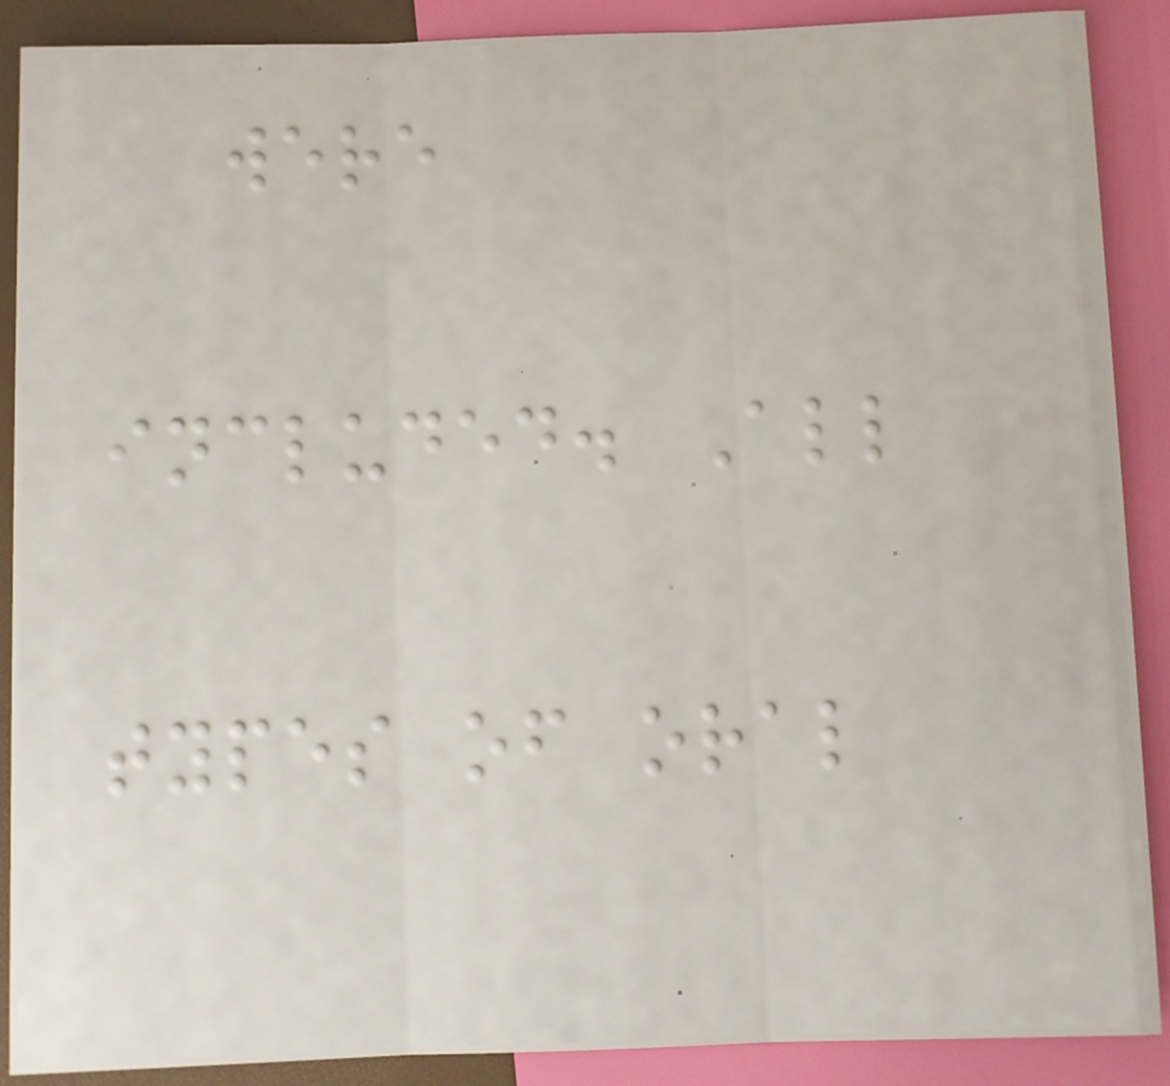were
included. All
types of oral
